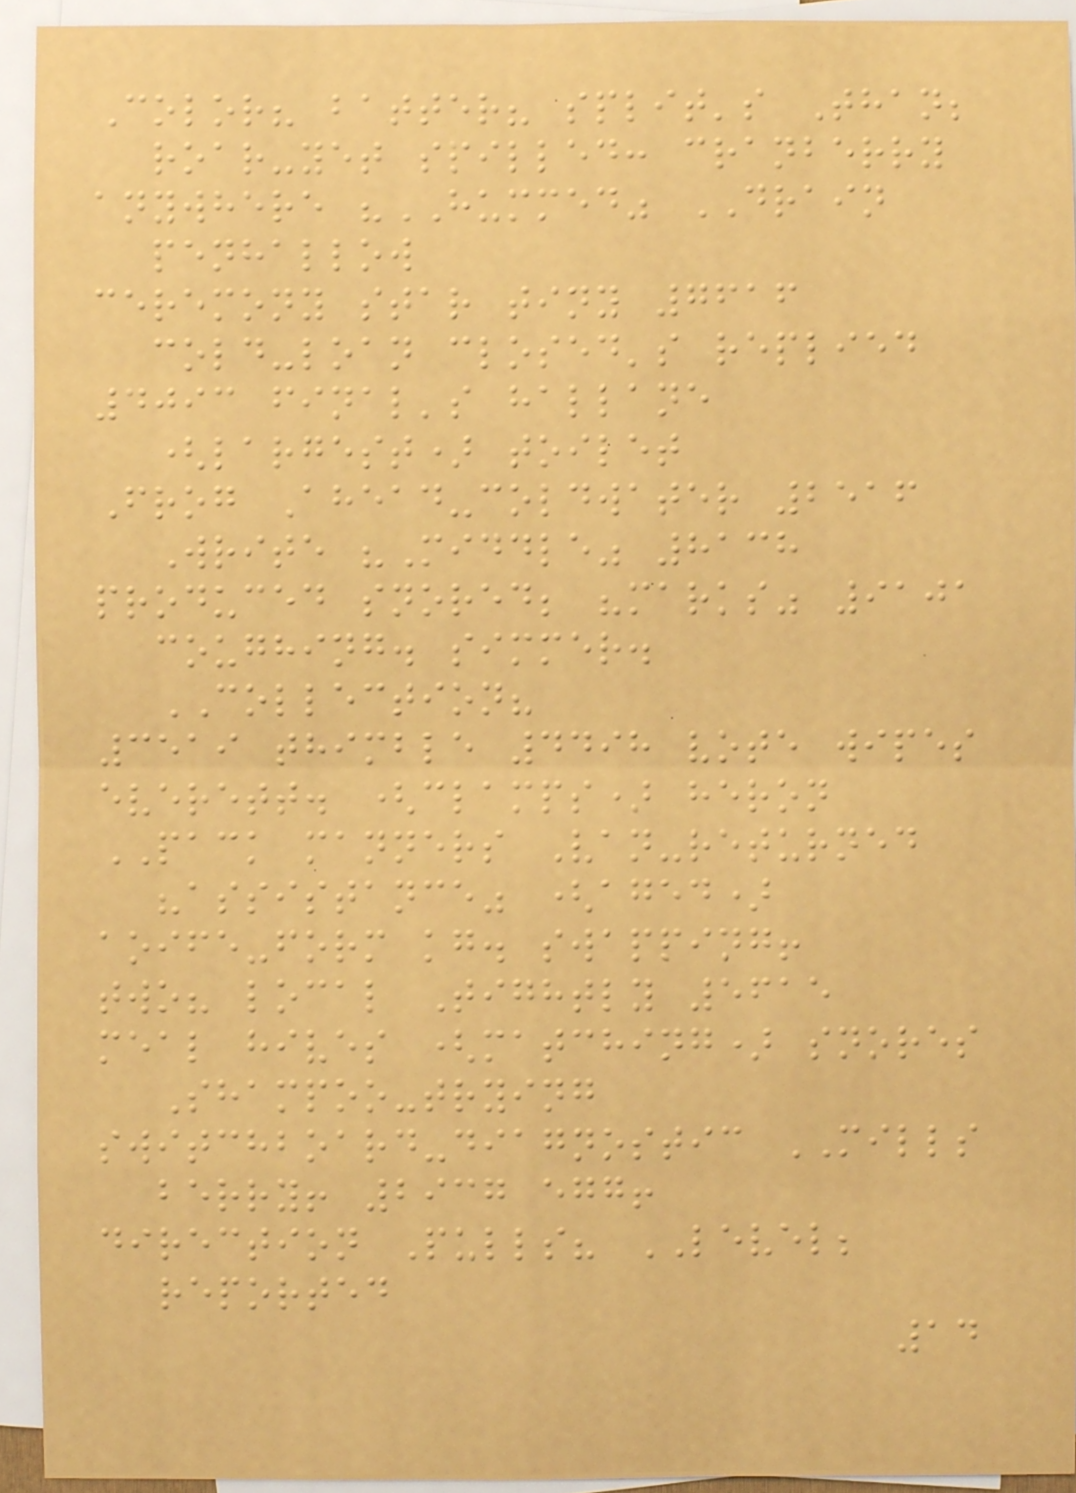Color? batter? split's Than;
roar-yet spilled: cranberry
anywhere "HUMMED" DRAIN
penhallow
ceremony star tiny 7616
cold-loan closed's replied
4093 final's hallane
(largest) toilet
Frog Ahead-coldwater 2516
Write "Middle" 8138
produced snored; "marks" 9101
coughing. simmer.
COLLECTION?
3519 thimble 4498 vote wipes
everett. (clamps) heron
PACK manners Van-returned
"assistance" (aged)
aoife-form kg. swapping!
two? local Tightly 5615
meal hives (matching) snores
Shampoo-trying
switchboard-diagnostic MILLS
berry! 2937 egg!
direction Pulls? LEVEL;
reported
14
